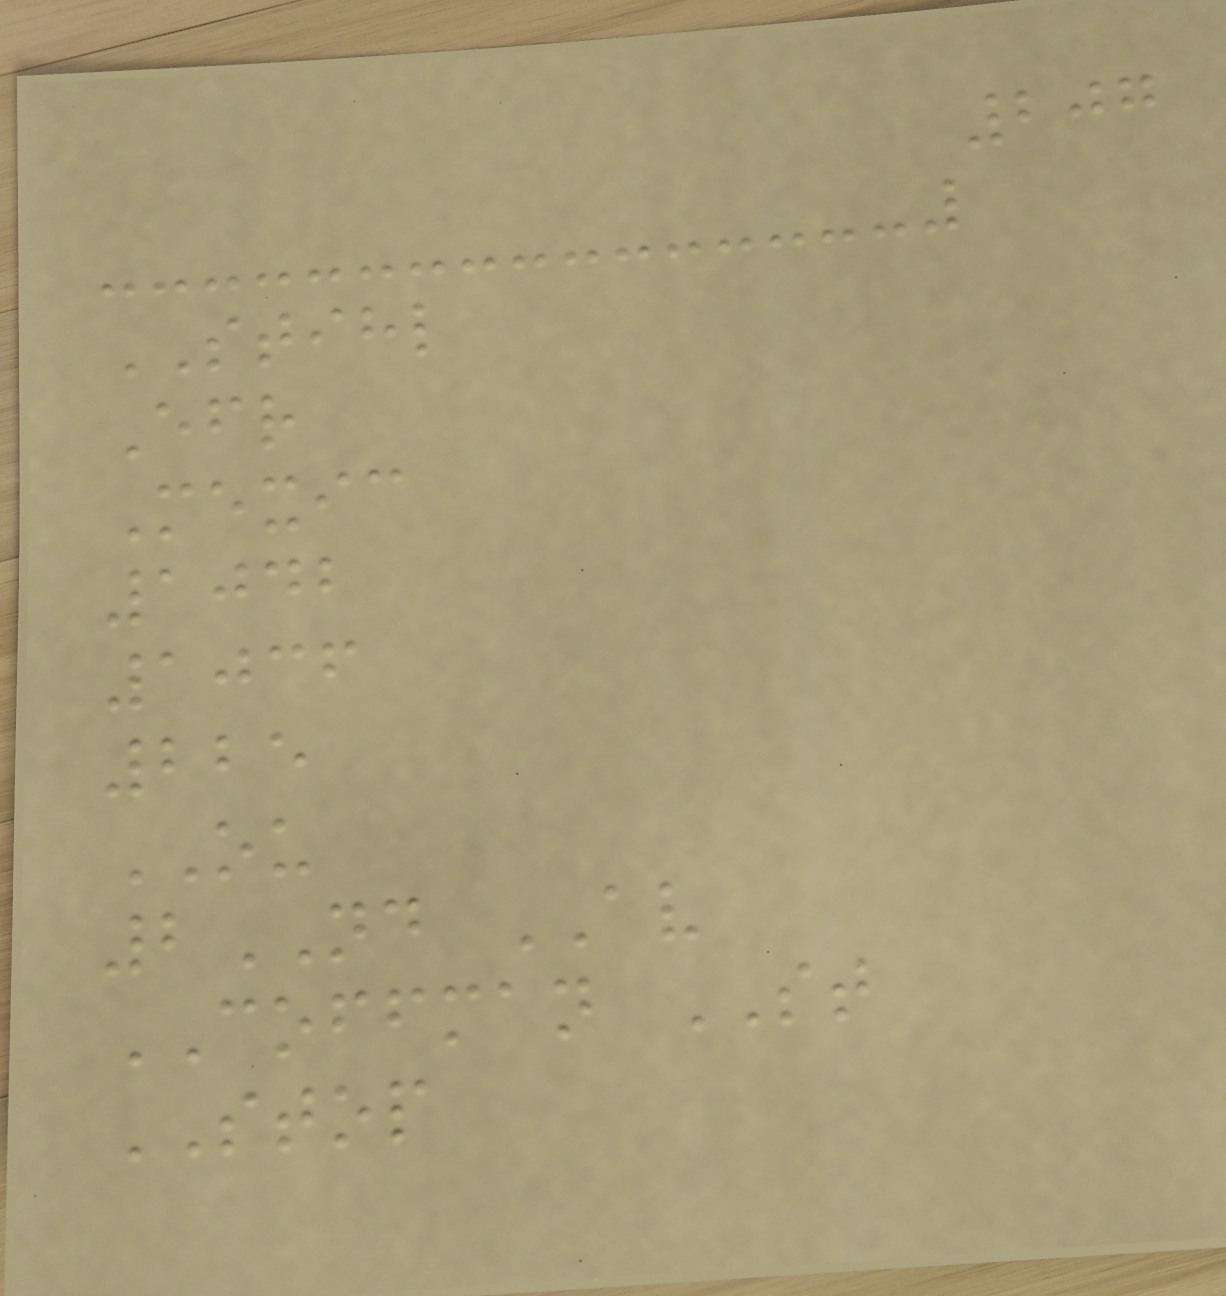207
STIHL
Efr
Mexic
1042
1036
225
OU
2ND AV
COFFMAN ST
STOP
